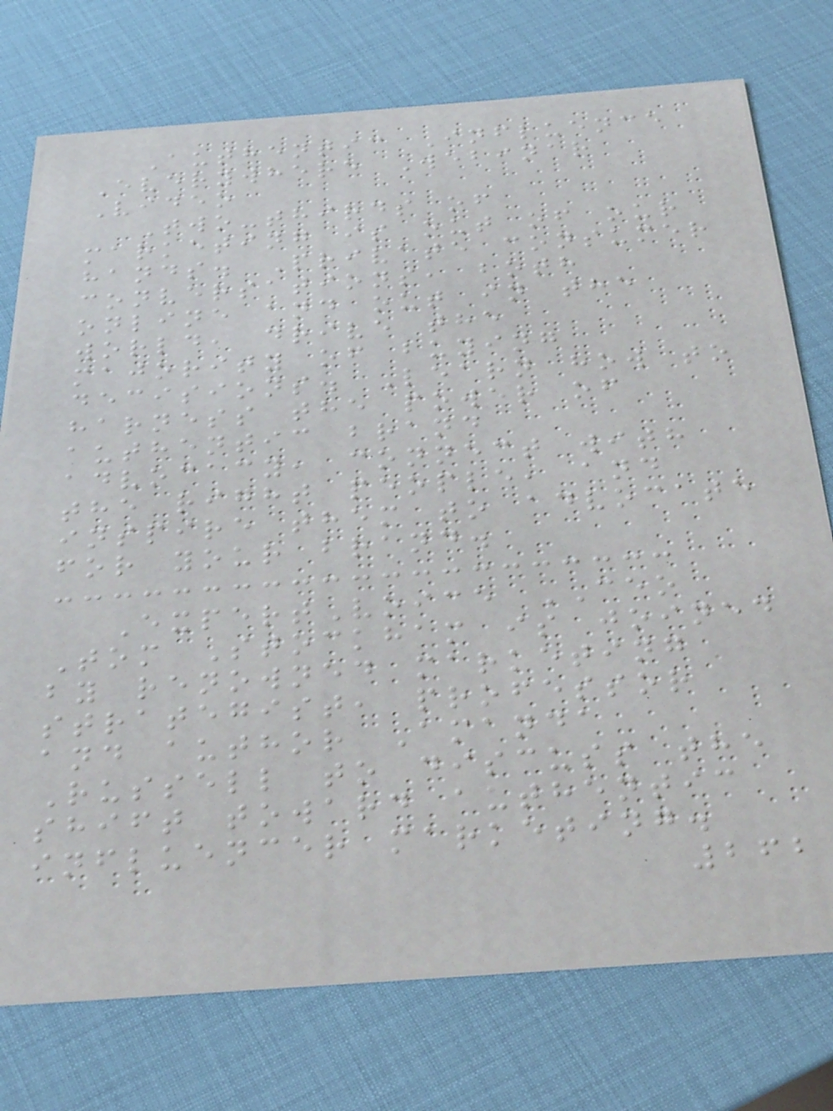Authentic Influence
Everywhere Webinar
Video
Two-thirds of
marketing is out of our
hands. Private consumer
conversations, both
online and out in the
world, drive the
majority of buying
decisions. Learn how to
harness the power of
authentic brand
advocacy, connect with
the right people, and
inspire them to advocate
for your brand.
ExpertVoice CEO
Tom Stockham is joined
by renowned marketing
strategist, professor
and author Amanda
Russell to discuss the
shift toward authentic
influencer marketing.
262
